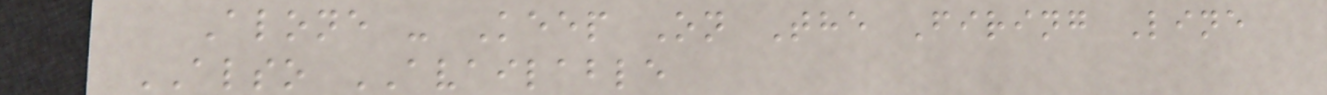Alone - Keep On The Firing Line
ALSO AVAILABLE
